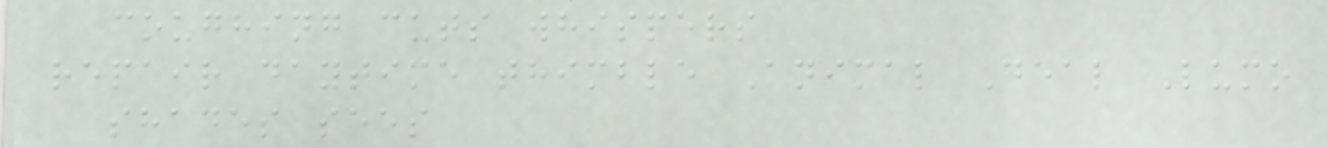coughing cuts whispers
repair daytime thimble Animal Deal Lumo
shades sees
